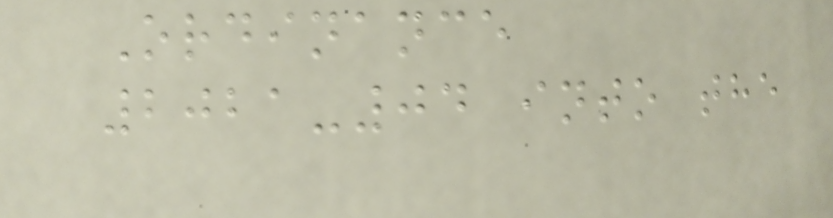Ordinance
2021-04 into the
